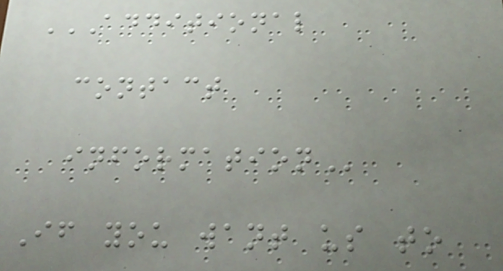ADDITIONAL
CONTACT
INFORMATION
If you want us to
